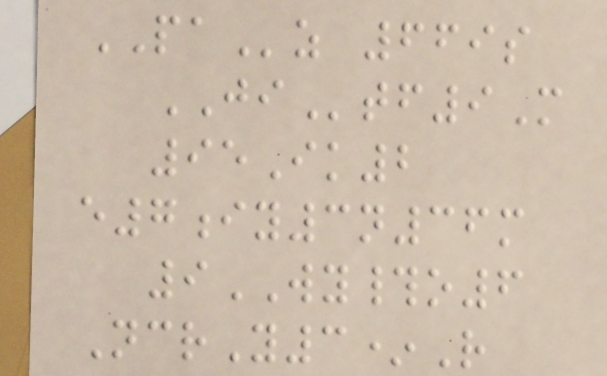PAz 669s
JItf9M
95Ik2
e7iy3n36m
9WY#o6
NcrY3*R
